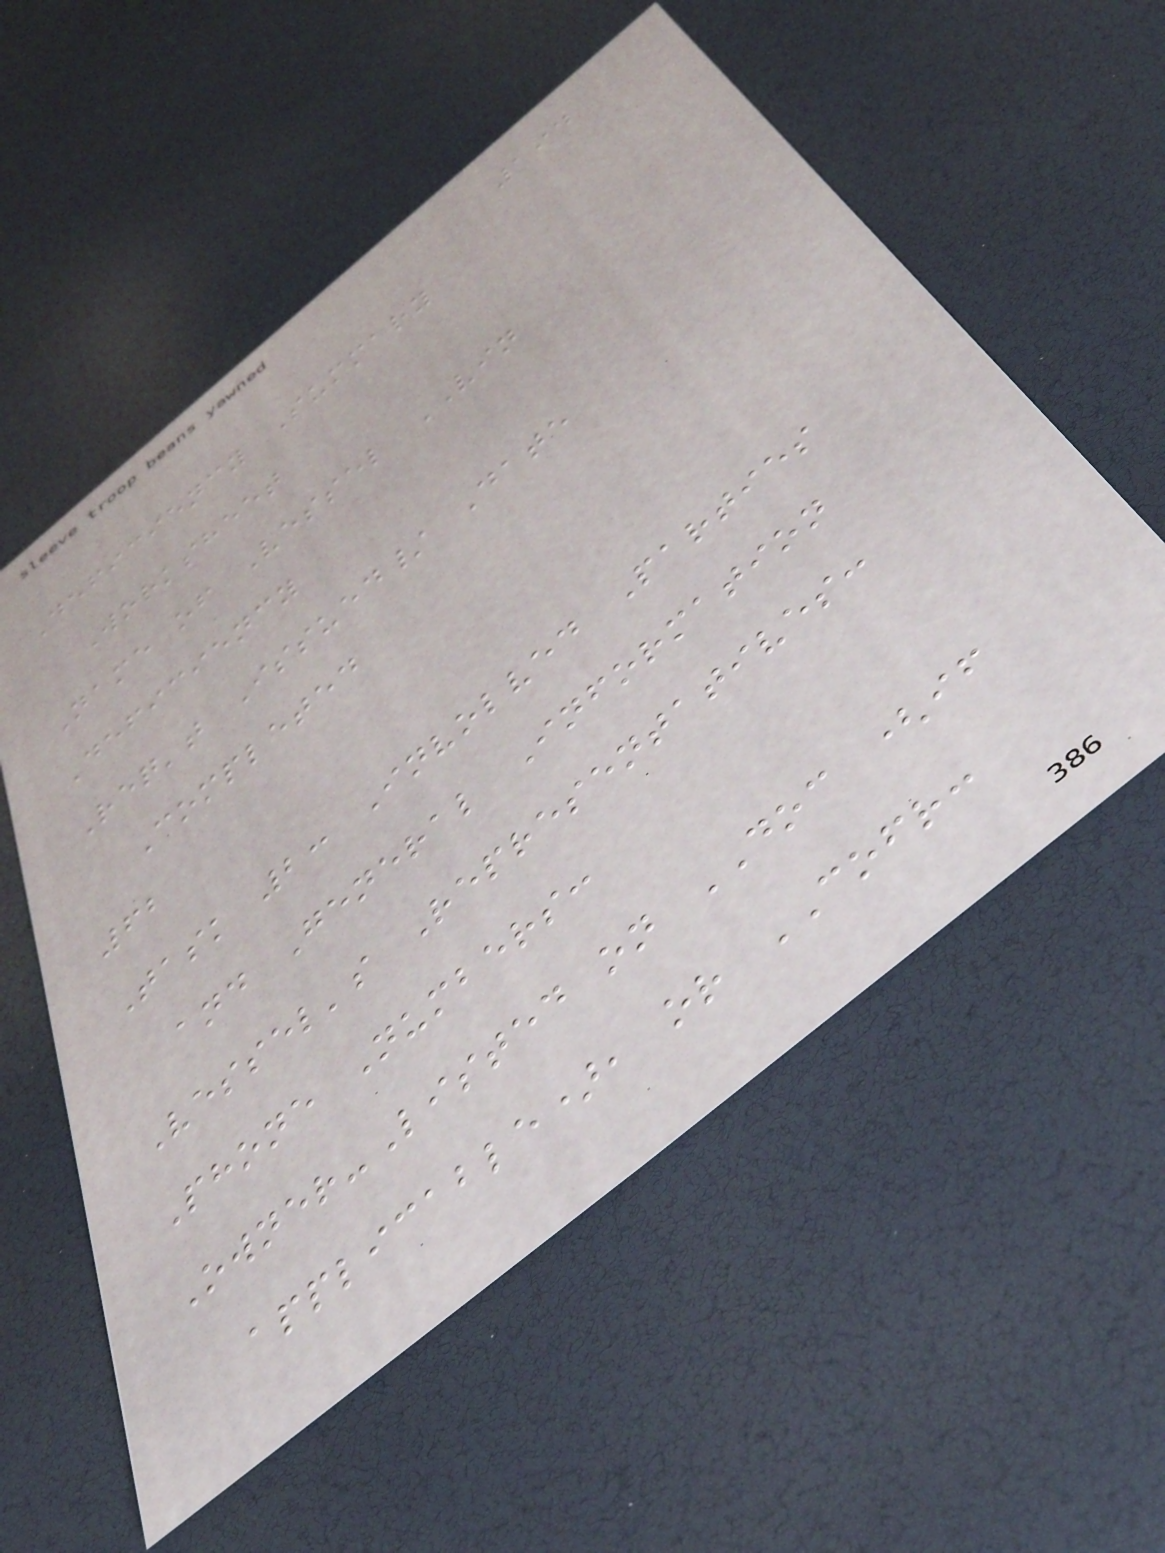194
Deficiency Summary
Worksheet
Name of Vessel VIN
Deficiency
Req't Issued/ Date
Completed
62
Task 2: Involved Parties
and General Information
Vessel's Representatives:
Phone Numbers:
Owner-Listed on DOC (if
applicable), or COFR:
